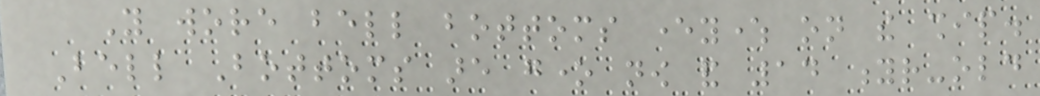You wore bell bottoms everywhere on the ship.
Bell Bottoms are gone now and 14 yr-old
